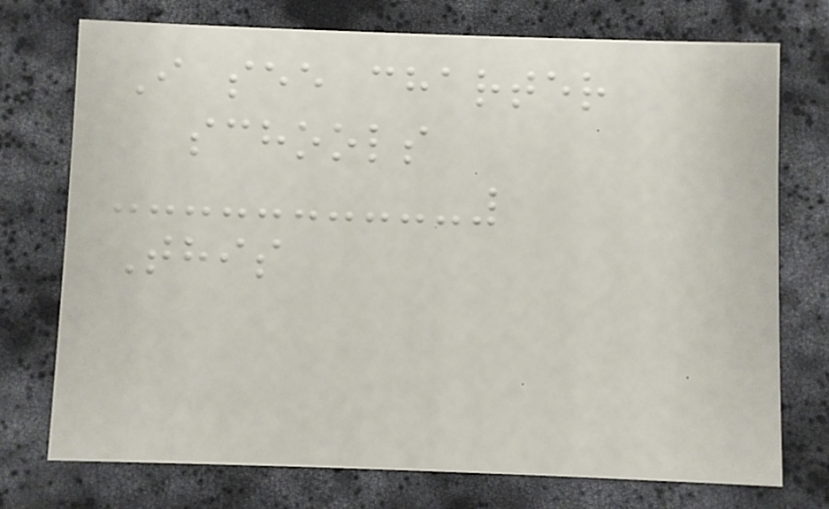I see charter
schools
This
